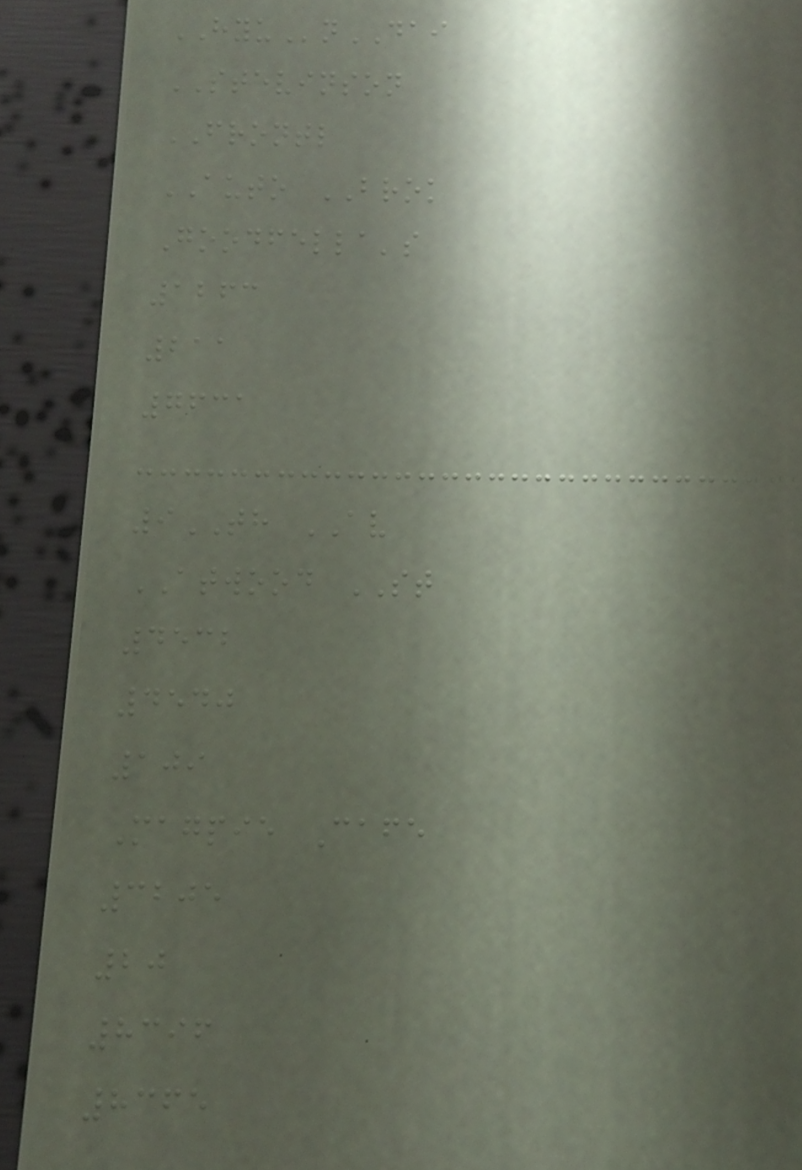HYUnDAI
STEVINSON
FRONTL
AUTO BROK
Goodfella's
1263
211
7631
9TH AV
ATWOOD ST
4532
4540
109
Magpie Cafe
3205
20
8396
8365
